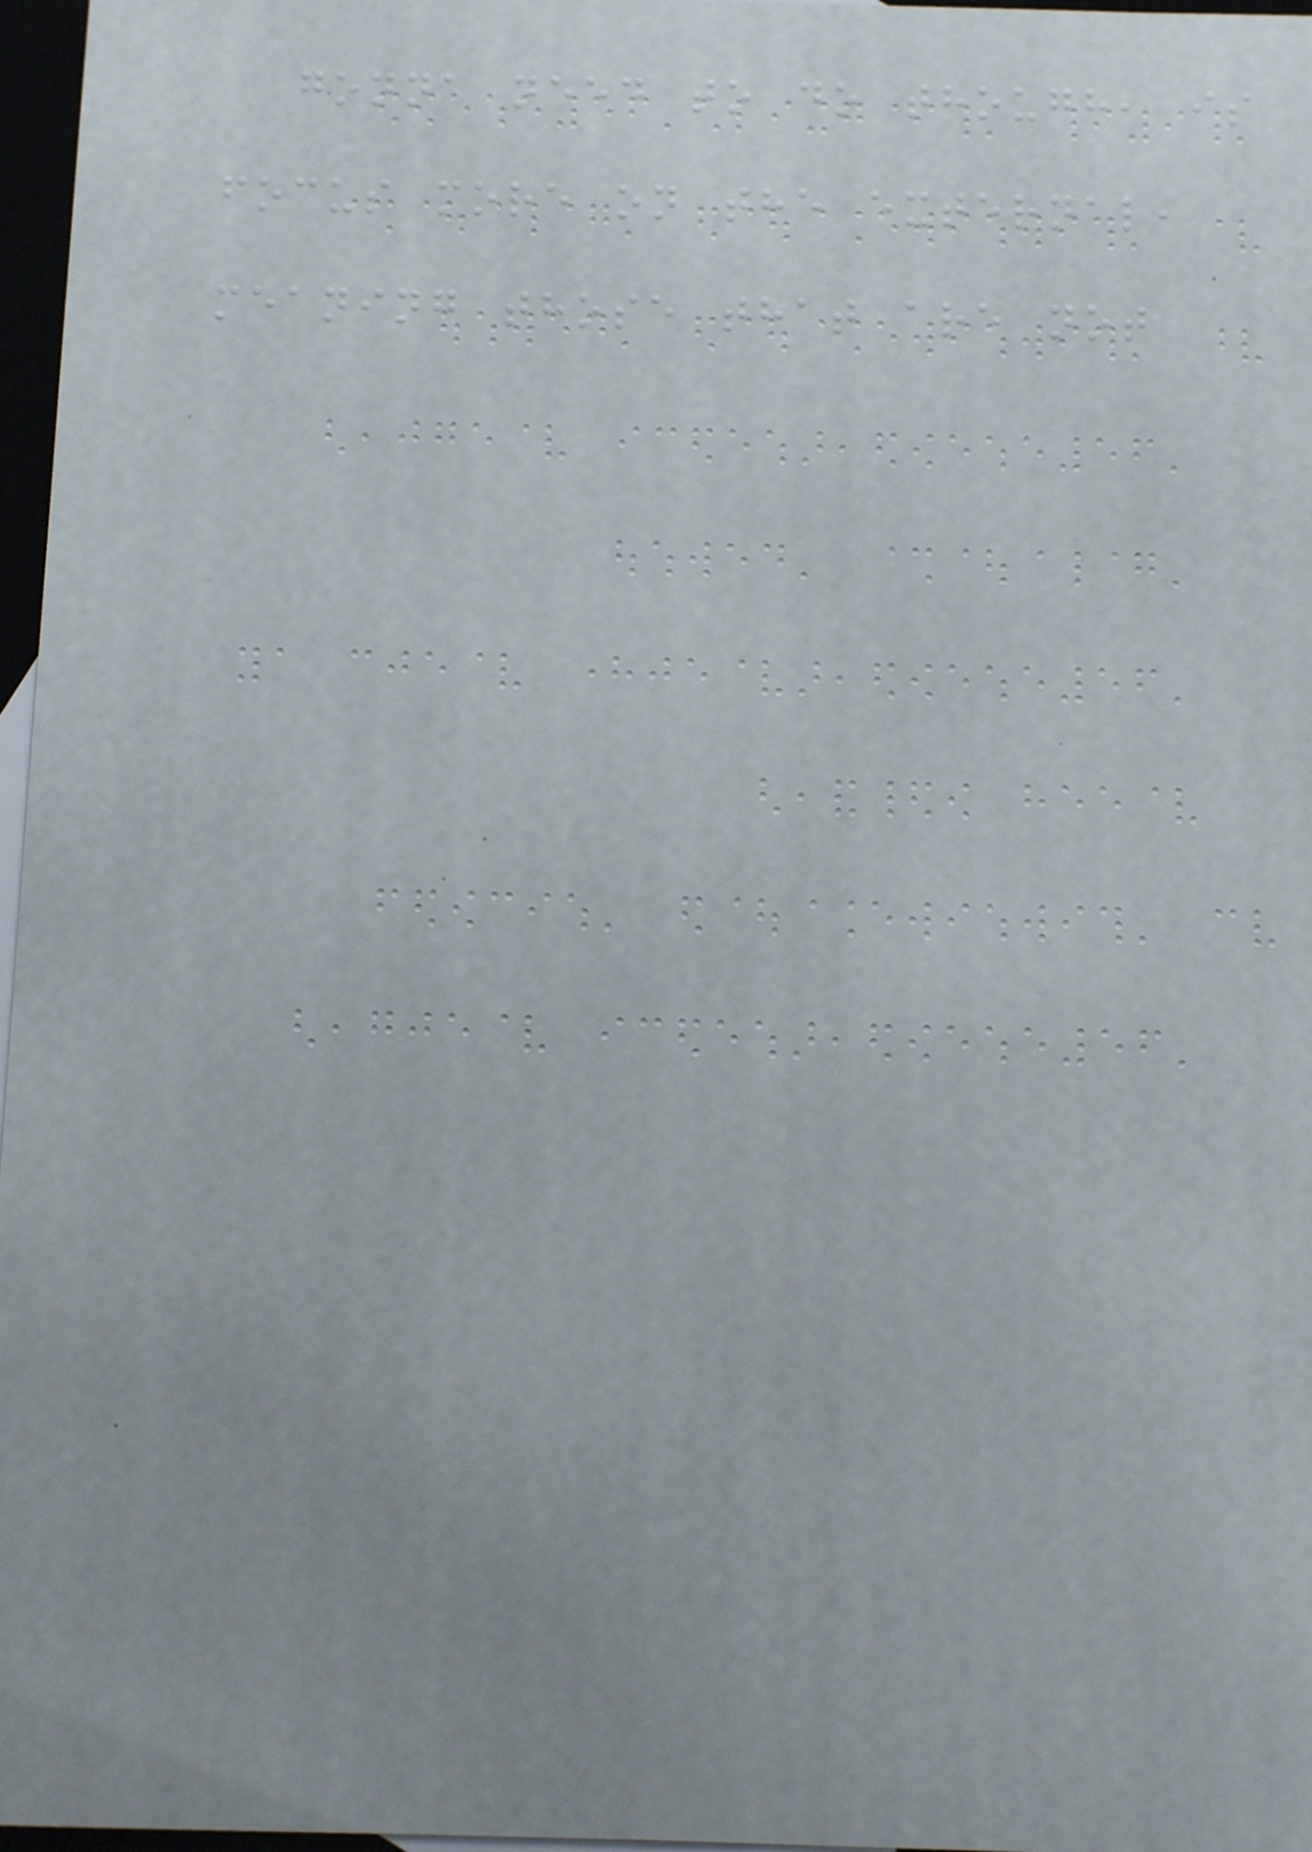gonna need to do though, is
focus more on the external,
meaning those that are not
